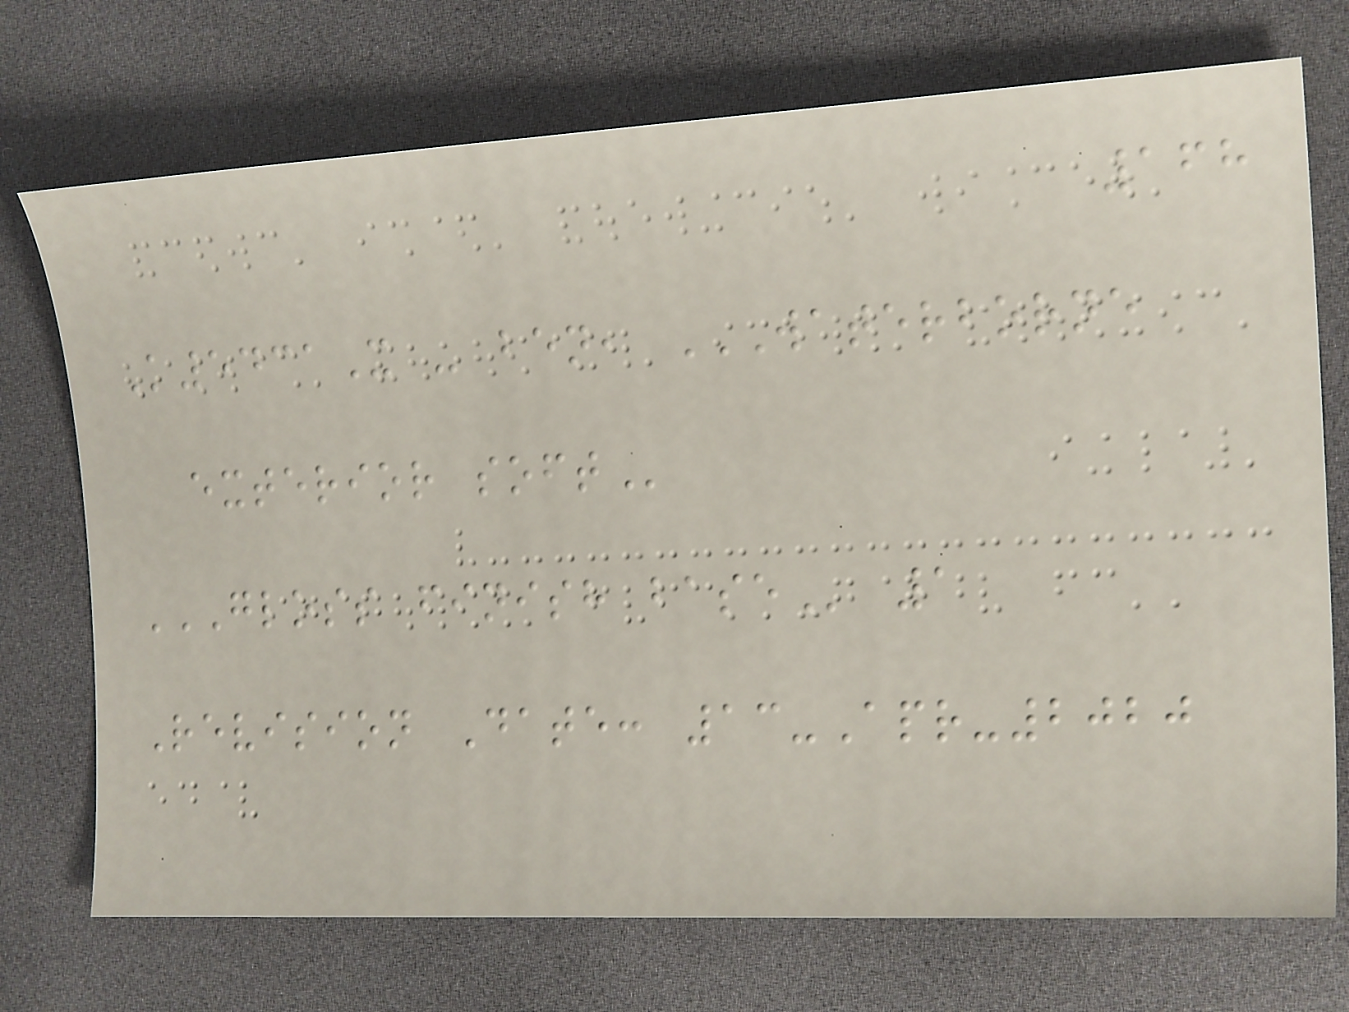168
K5431X - ben, WATERBORNE
EXTERIOR SOFT
GLOSS FINISH BASE 1
Revision Date: 13-Apr-2020
